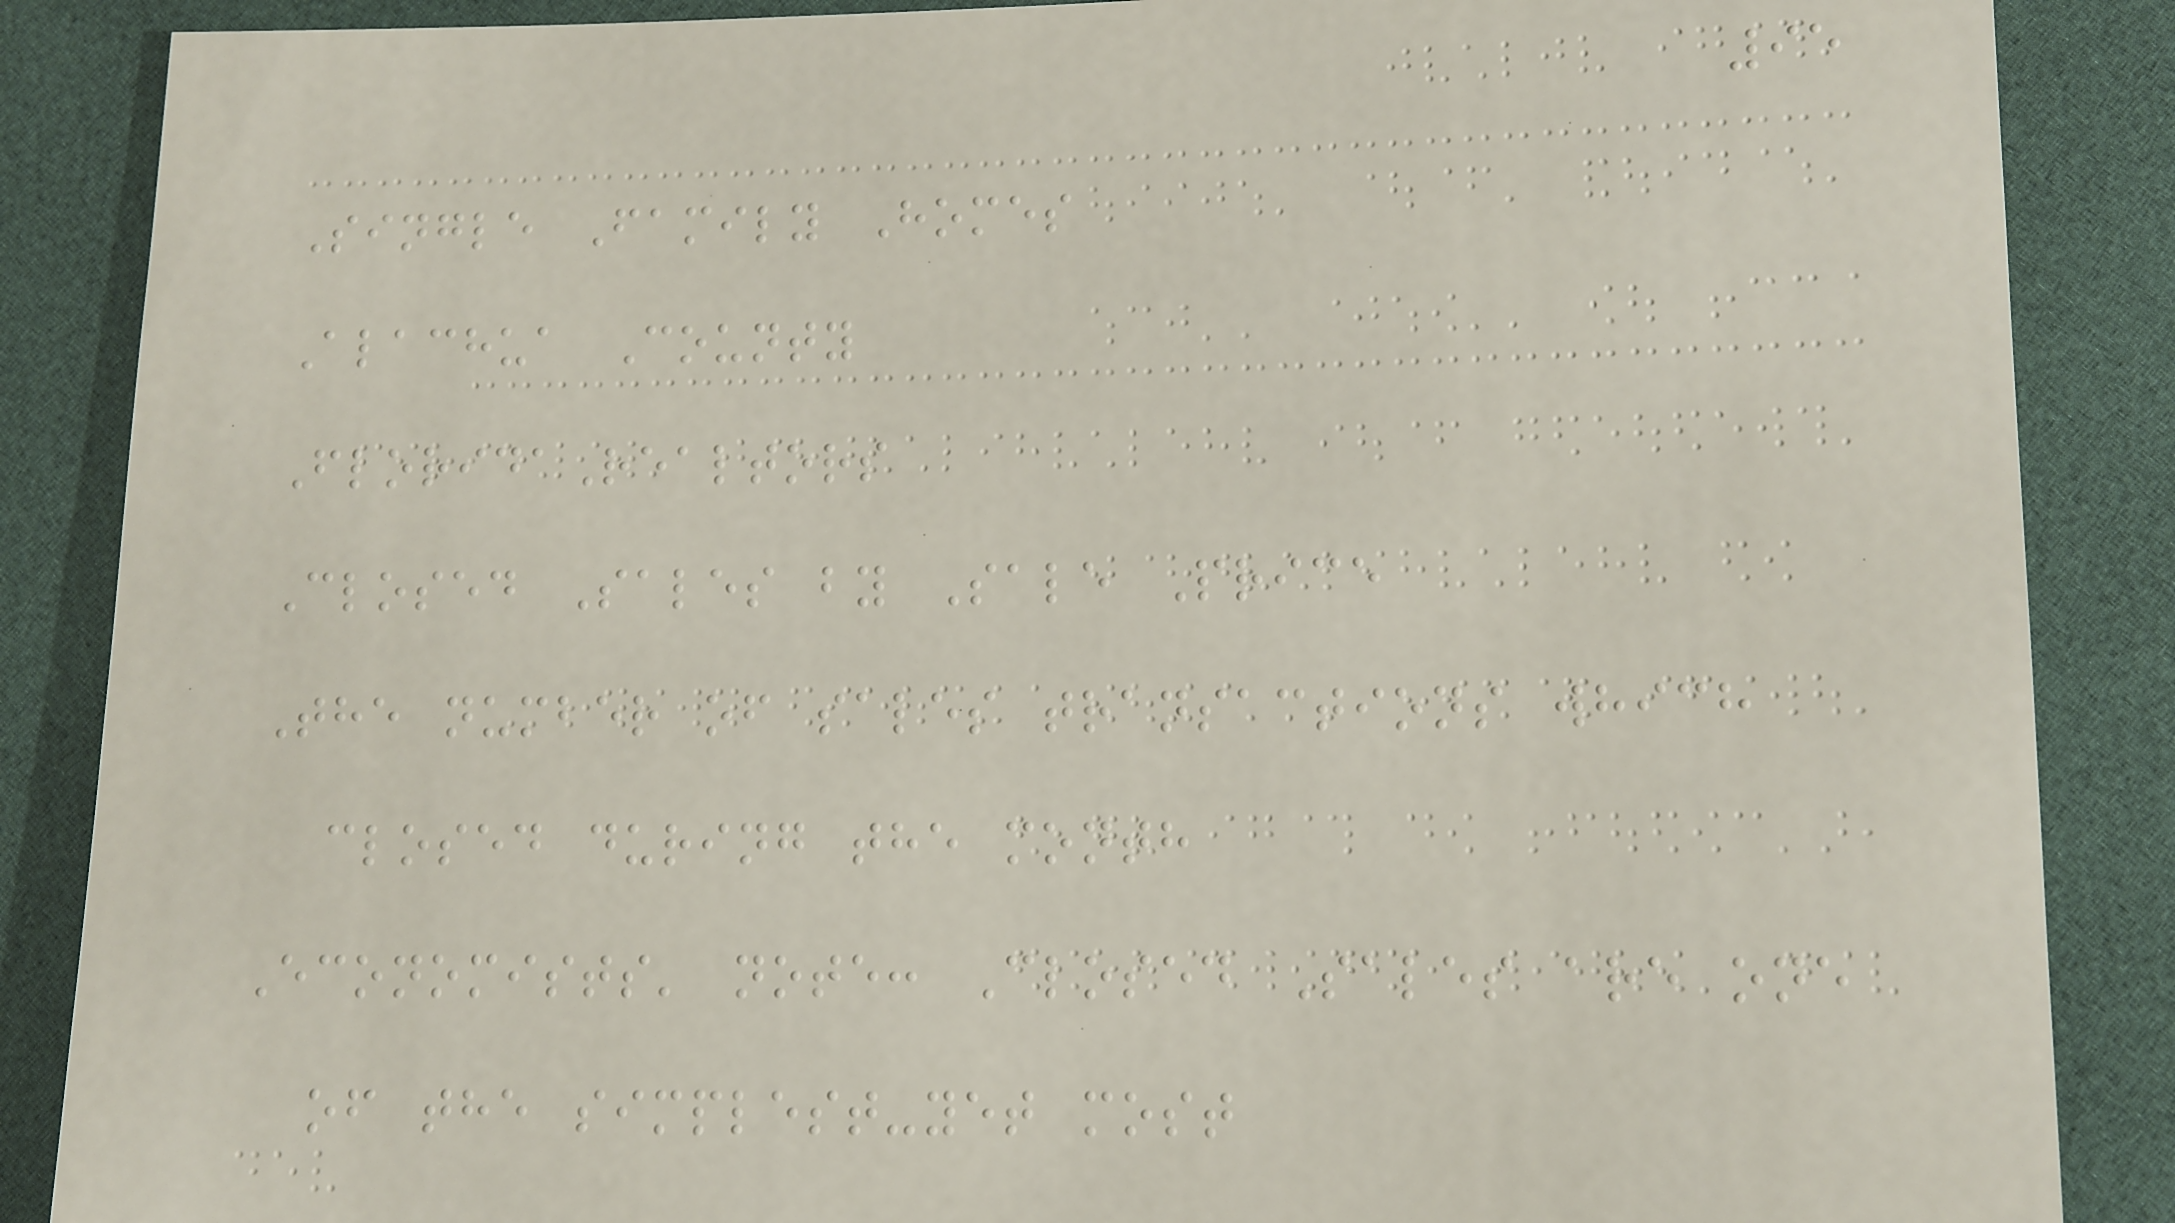95
Single Family Homes
Alachua County
FloridaRealtors
Closed Sales by Sale Price
The number of sales transactions which
closed during the month
Economists' note: Closed Sales are one
of the simplest-yet most
